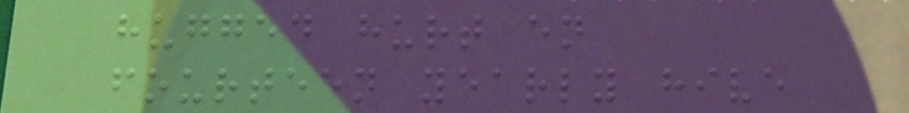hugged hurt en
fourteen yearly hive
